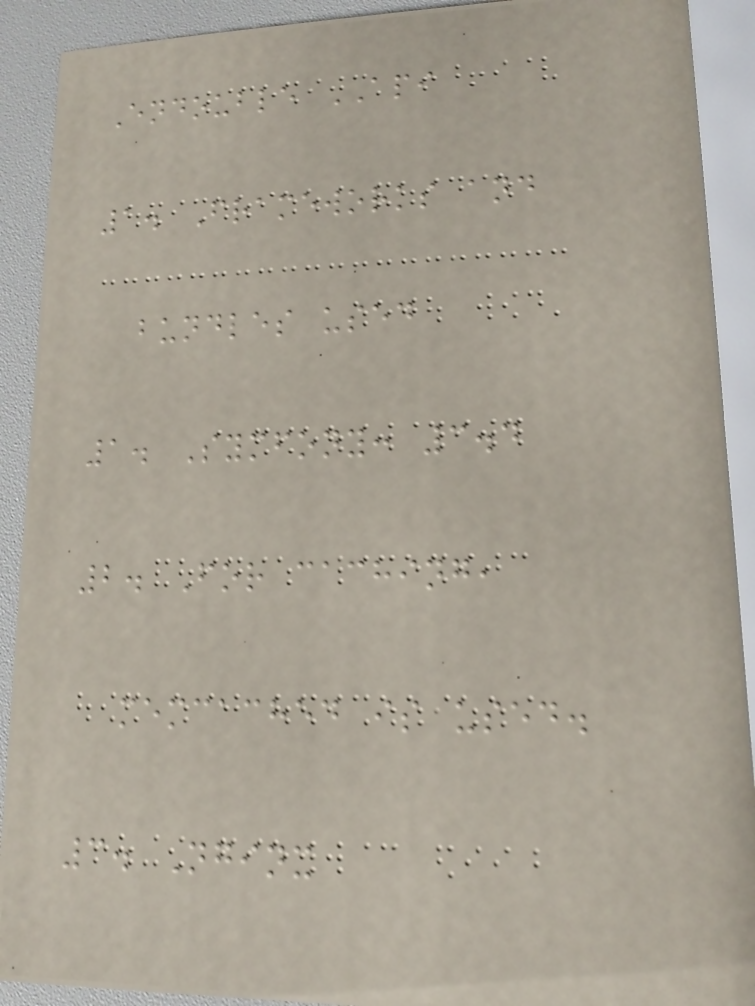Endouble API
1. Frameworks and
bundles used
1. Symfony: 3.4
2. For caching,
memcached is used.
3. Nginx
